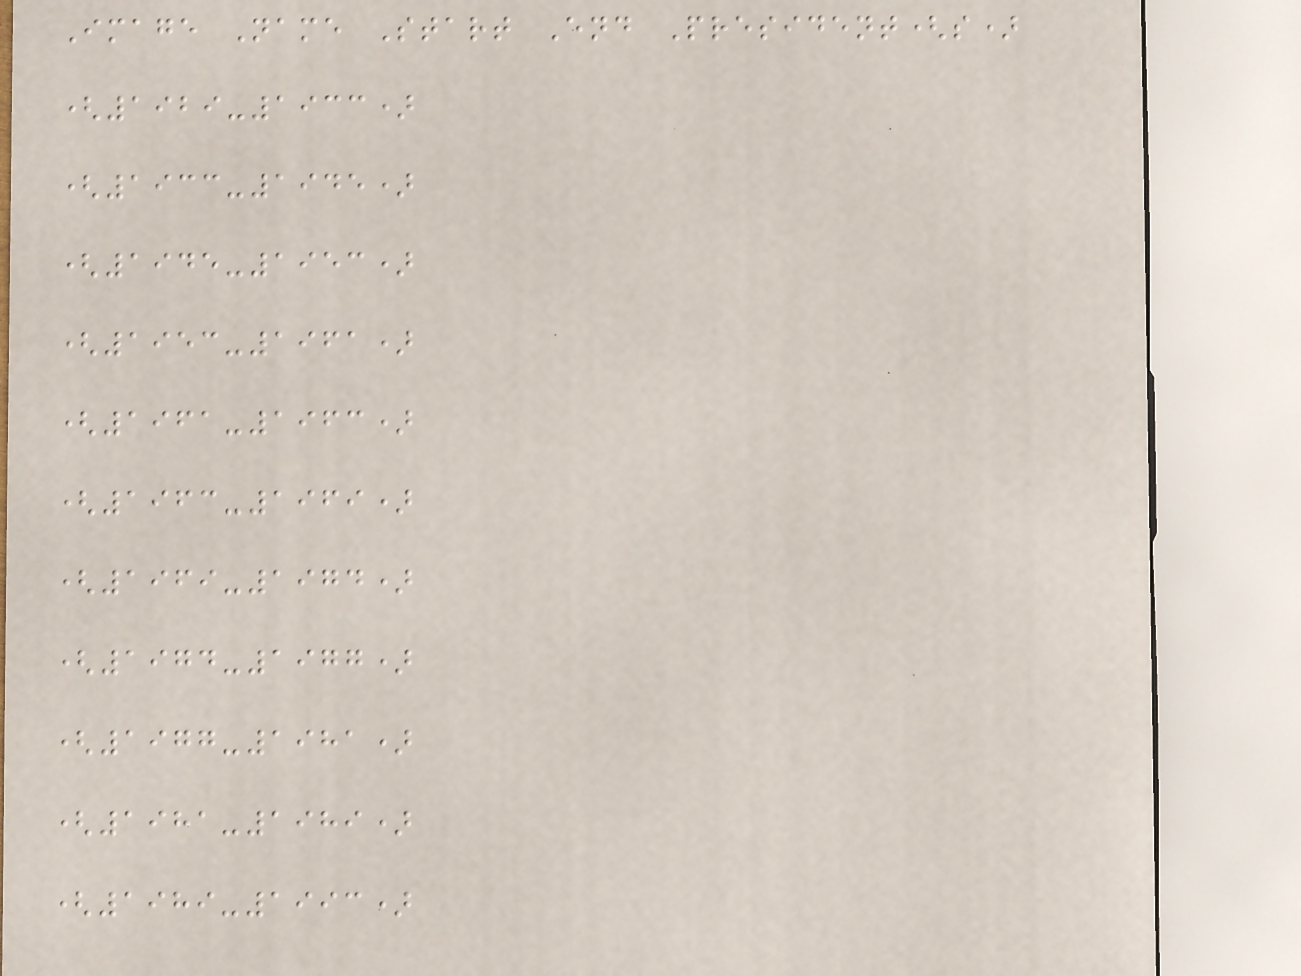Image Name Start End President(s)
(1929-1933)
(1933-1945)
(1945-1953)
(1953-1961)
(1961-1963)
(1963-1969)
(1969-1974)
(1974-1977)
(1977-1981)
(1981-1989)
(1989-1993)
